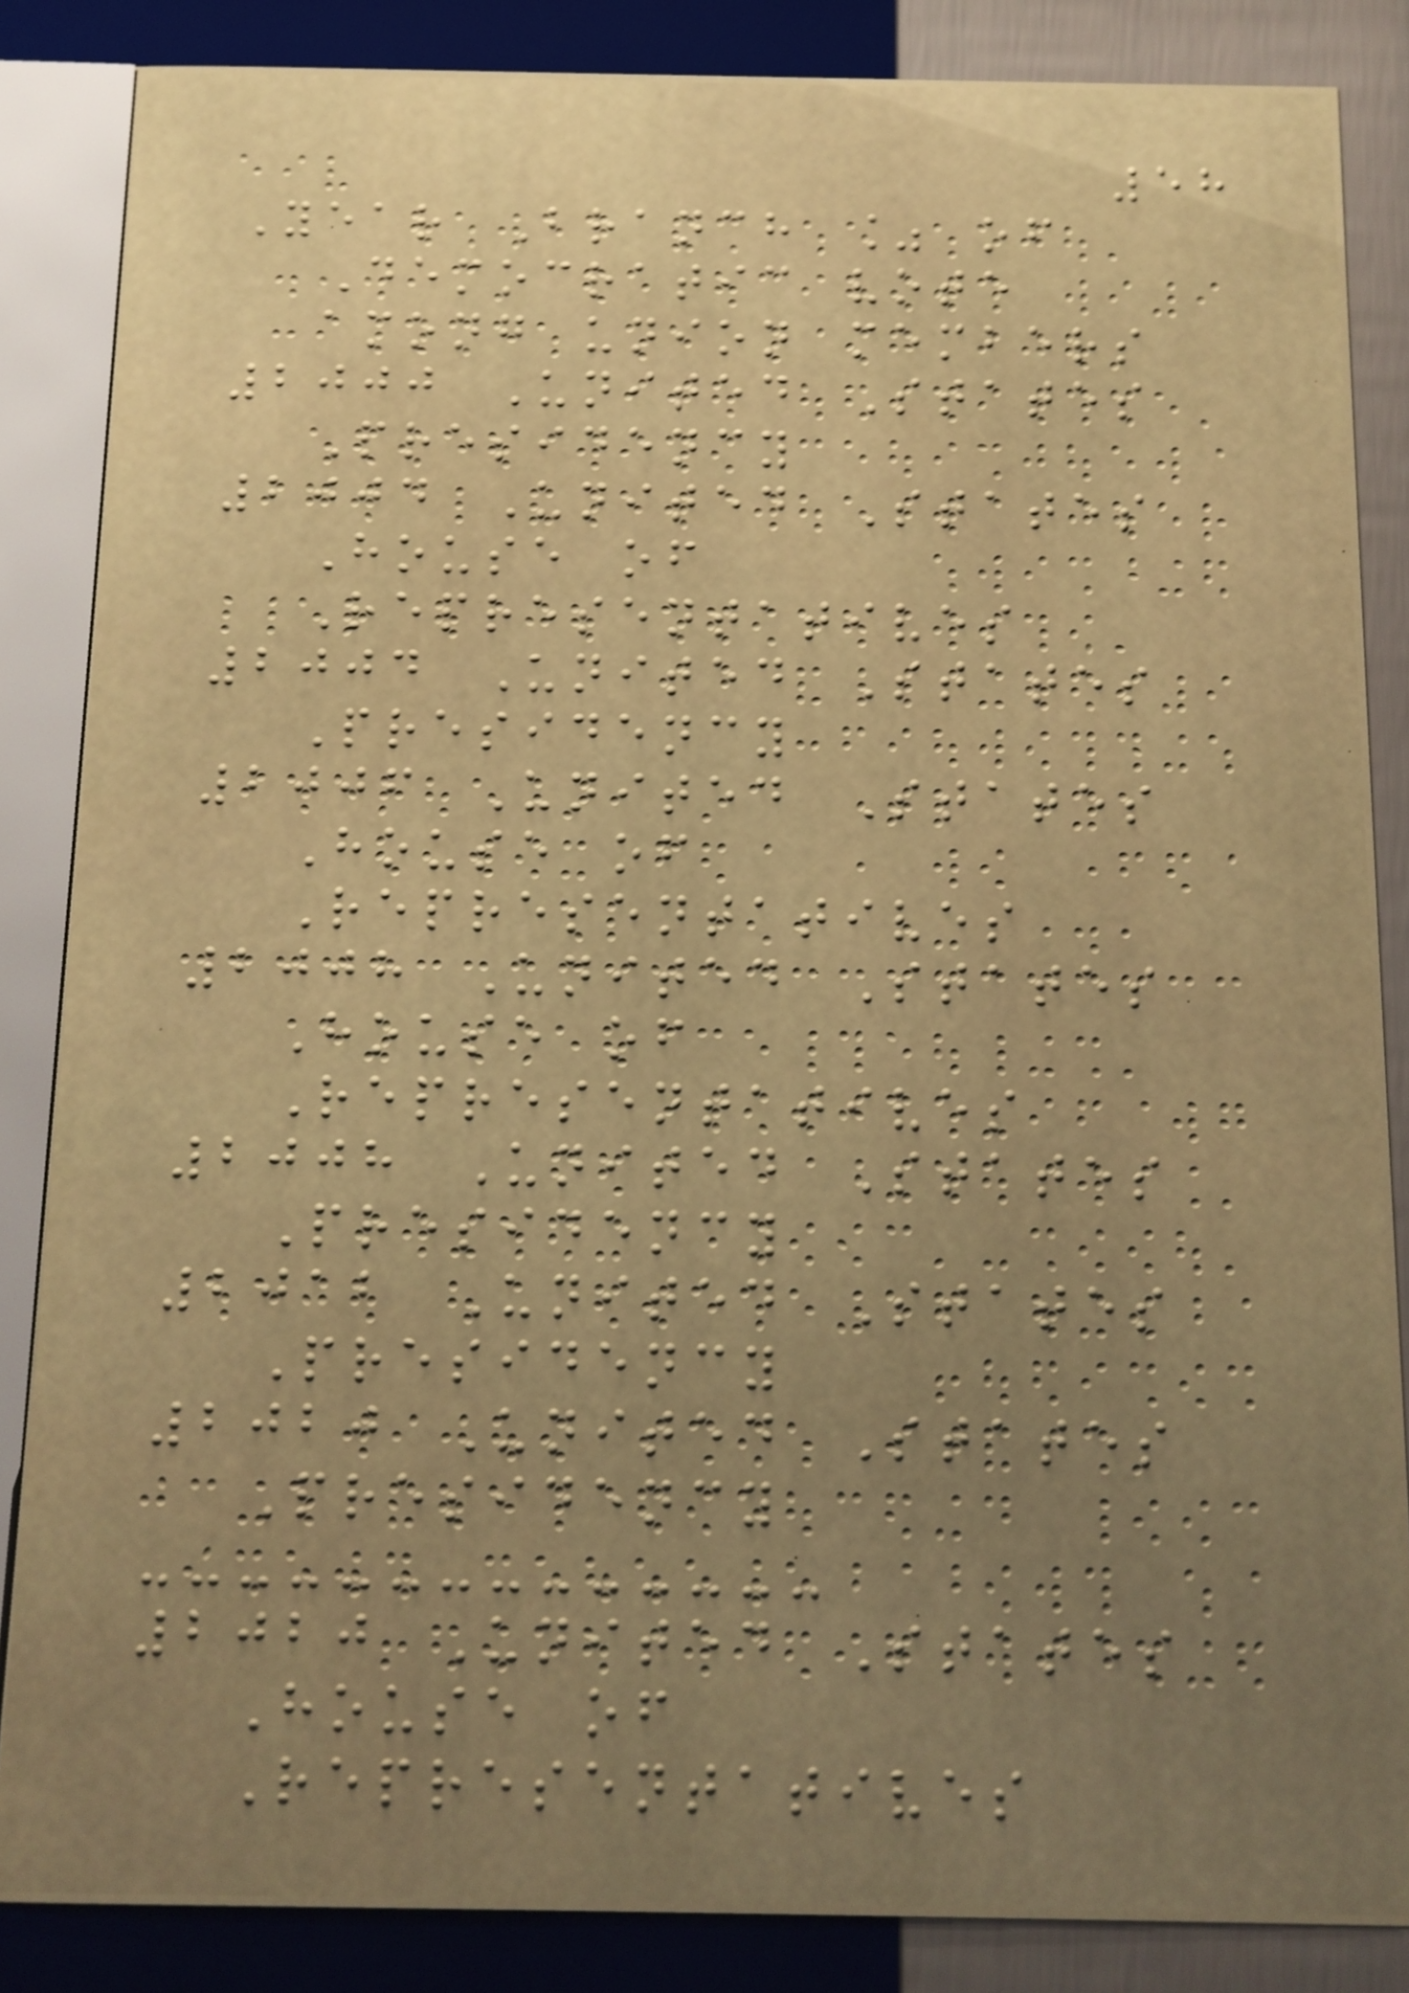58
Year Branch % of
Democratic vote
among union members
2000 United States
Presidency
2004 United States
House of
Representatives
2004 United States
Presidency
2006 United States
House of
Representatives
2008 United States
House of
Representatives
2008 United States
Presidency
2012 United States
Presidency
2020 United States
Presidency
2020 United States
House of
Representatives
